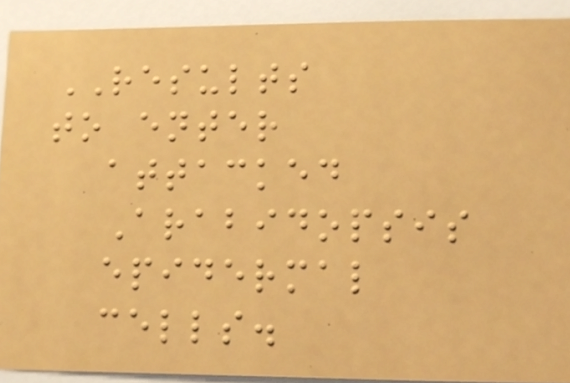RESULTS
to enter
attacked
Arabidopsis
epidermal
cells.
